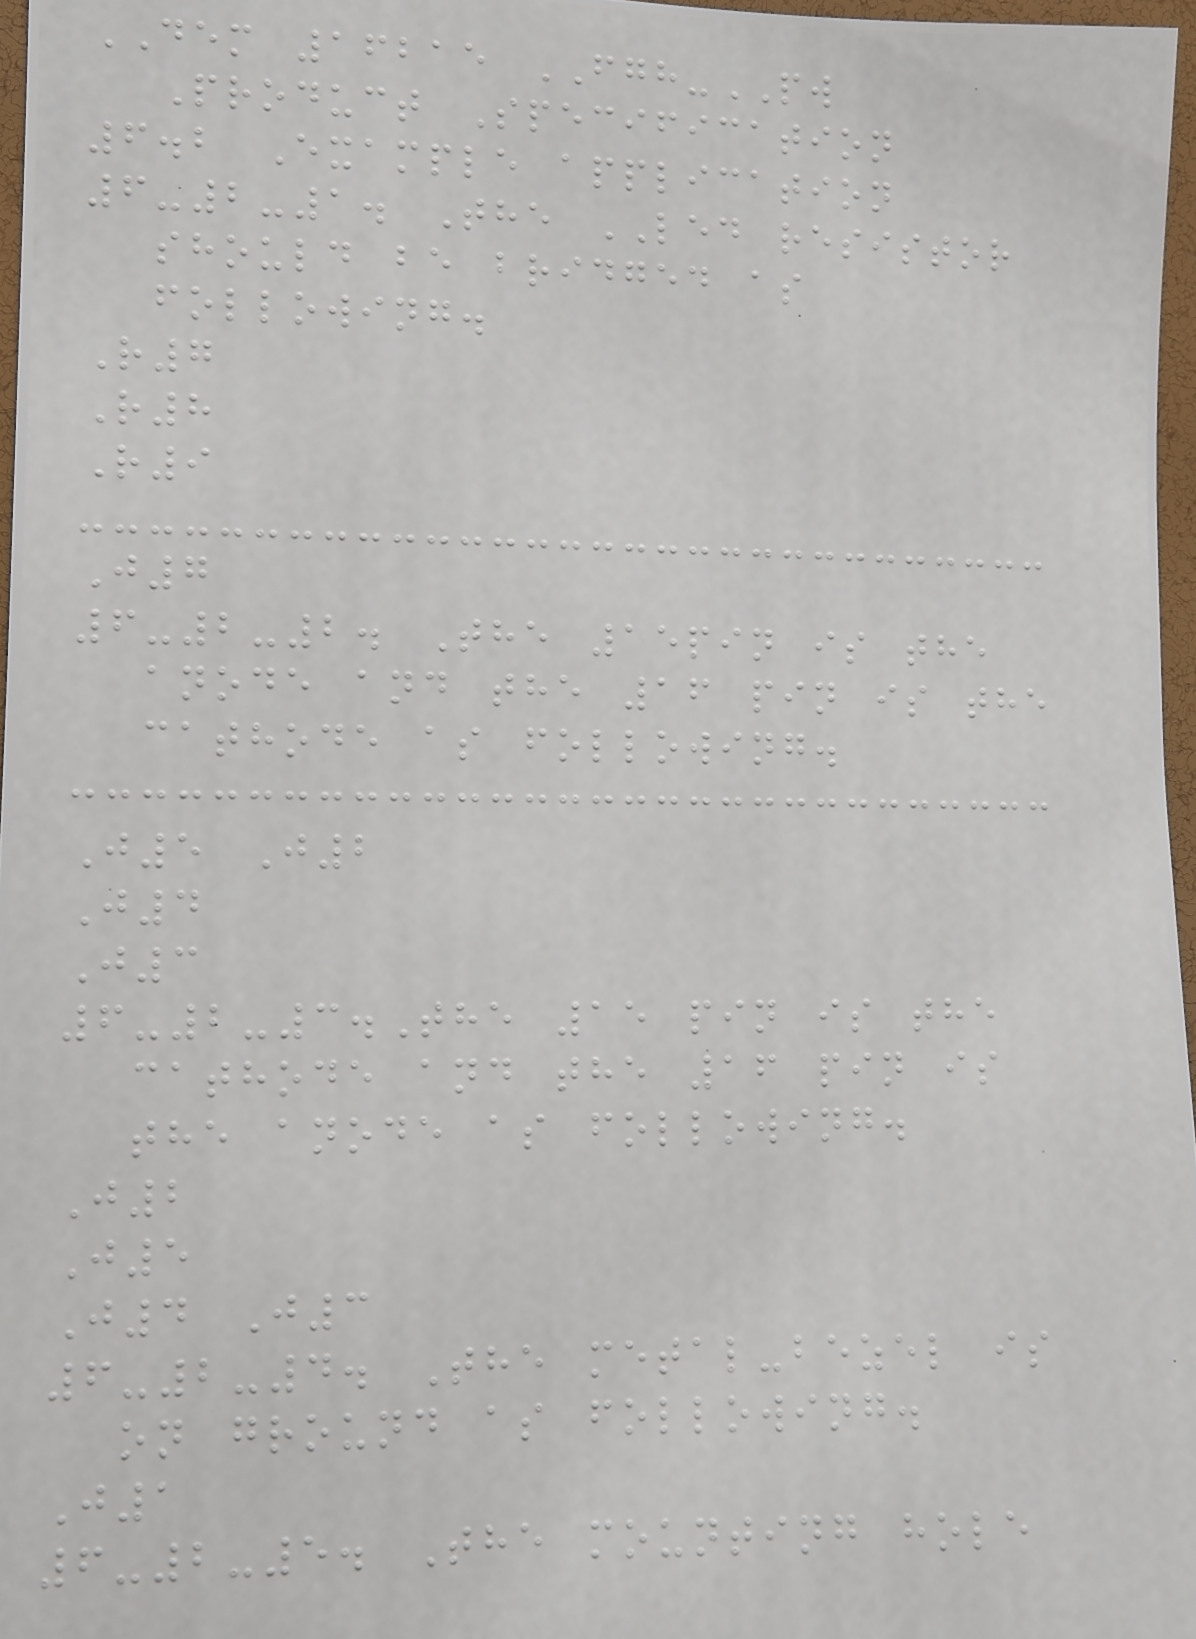DEM 16215 FGH-PW
Product Specification
6.2 Example application
6-2-1. The LED resistor
should be bridged as
following.
R7
R8
R9
J7
6-2-2. The 15pin is the
anode and the 16 pin is the
cathode as following.
J5 J2
J4
J3
6-2-3.The 15 pin is the
cathode and the 16 pin is
the anode as following.
J2
J5
J4 J3
6-2-4. The metal-bezel is
on ground as following.
J1
6-2-5. The mounting hole
